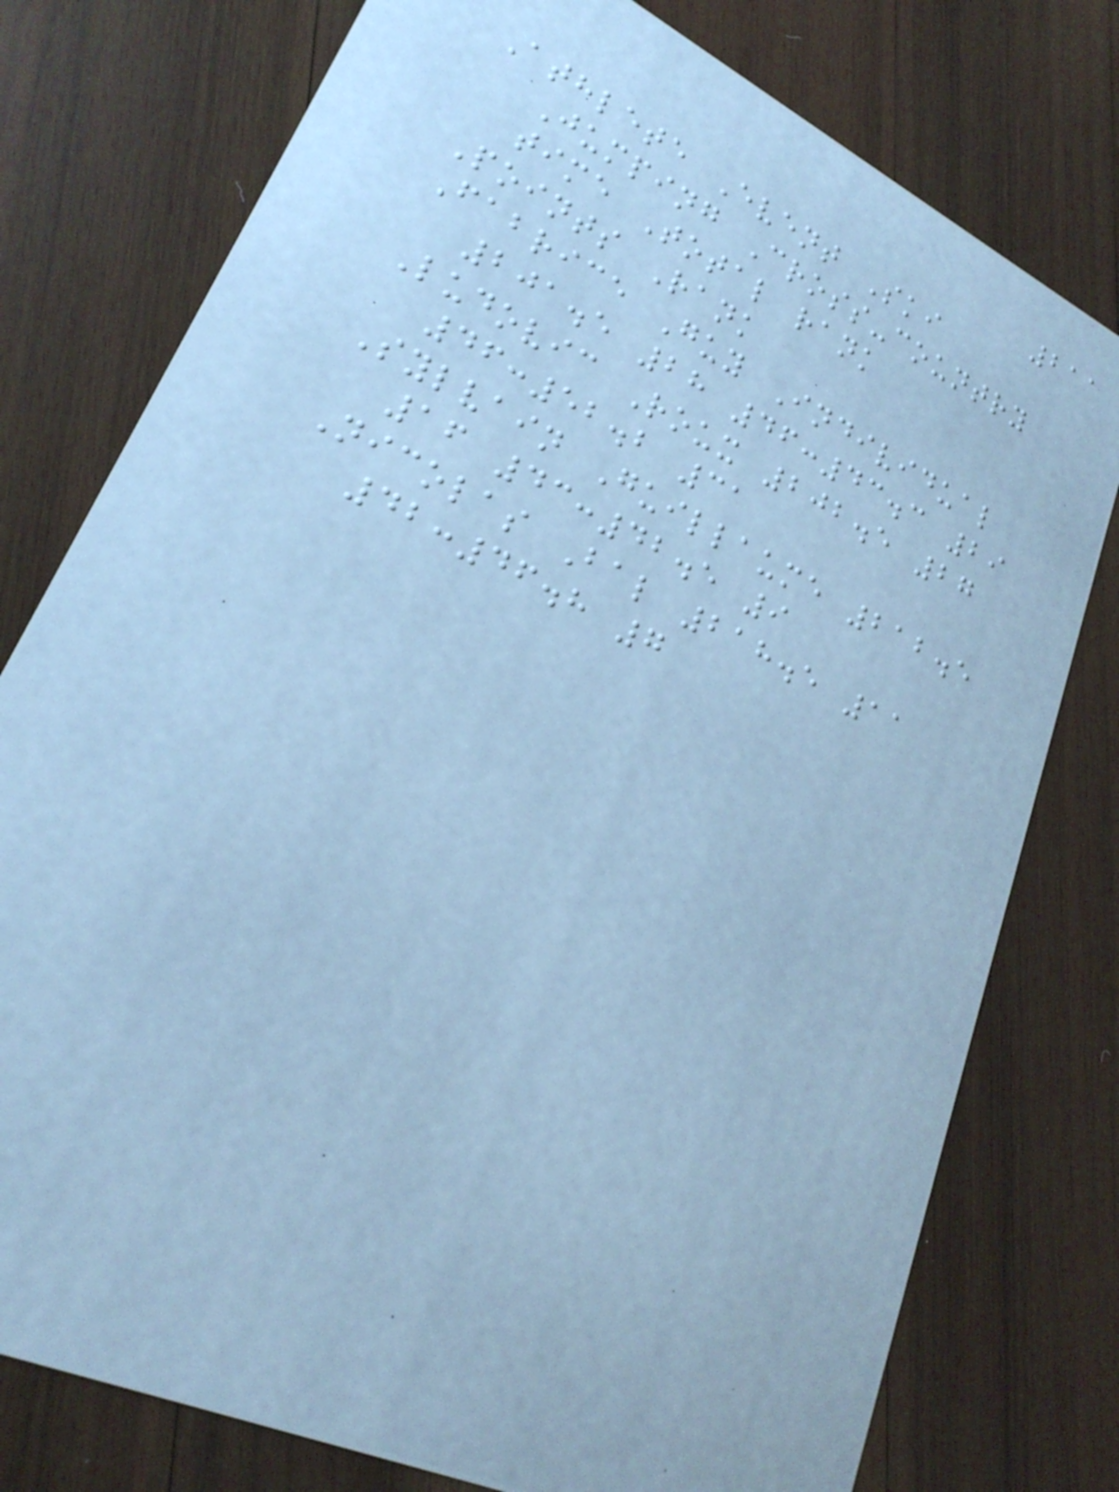211
Athlete Event Ski
Jumping Cross-country
time Total rank
Points Rank
Fabrice Guy Individual
201.5 28 46:43.3 29
Ludovic Roux 202.5 27
46:52.2 31
Sylvain Guillaume 212.5
16 43:42.5 9
Nicolas Bal 218.5 11
42:46.8 7
